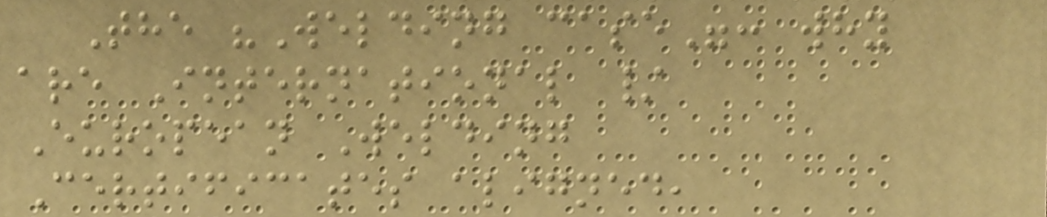The "Welding case": why
are International /
European Welding
Certificates aligned,
